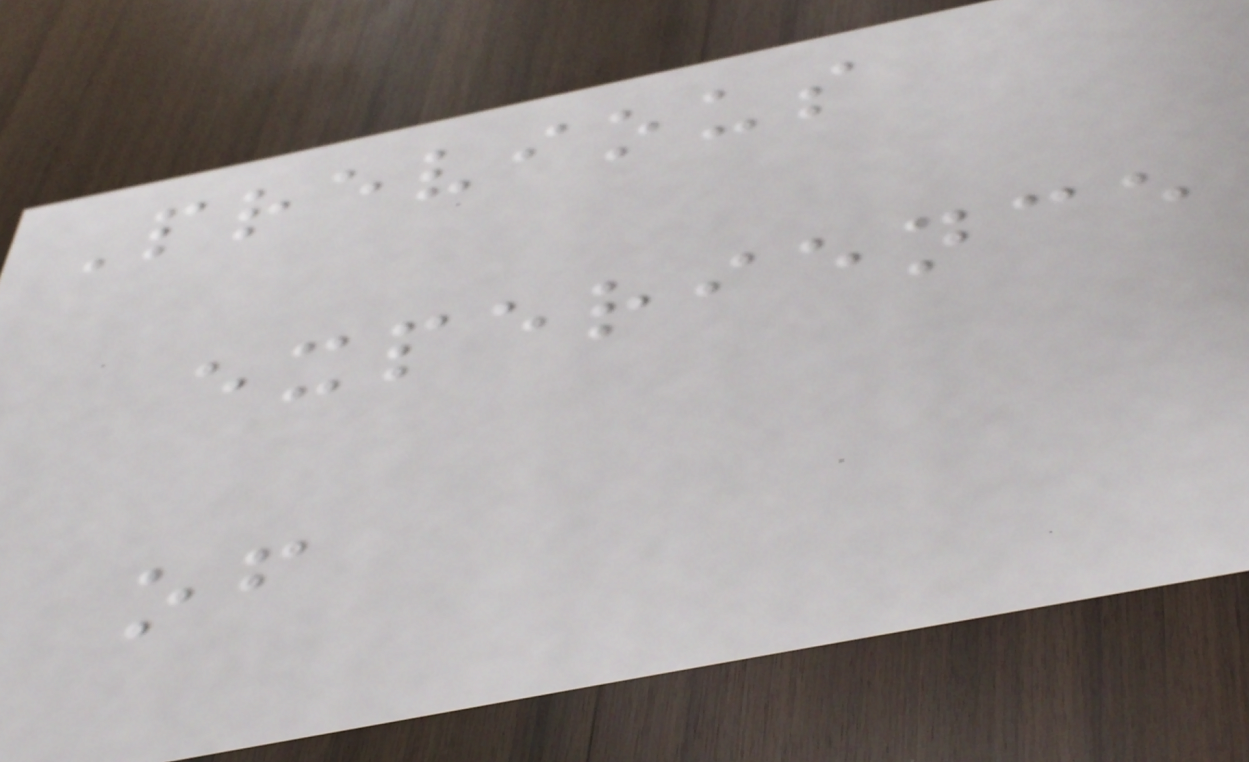Previous
experience
of
